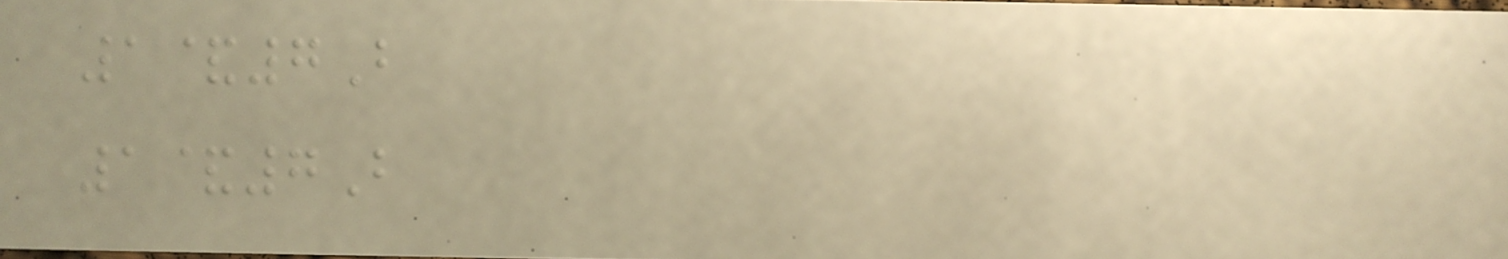1&7B
1&7B
